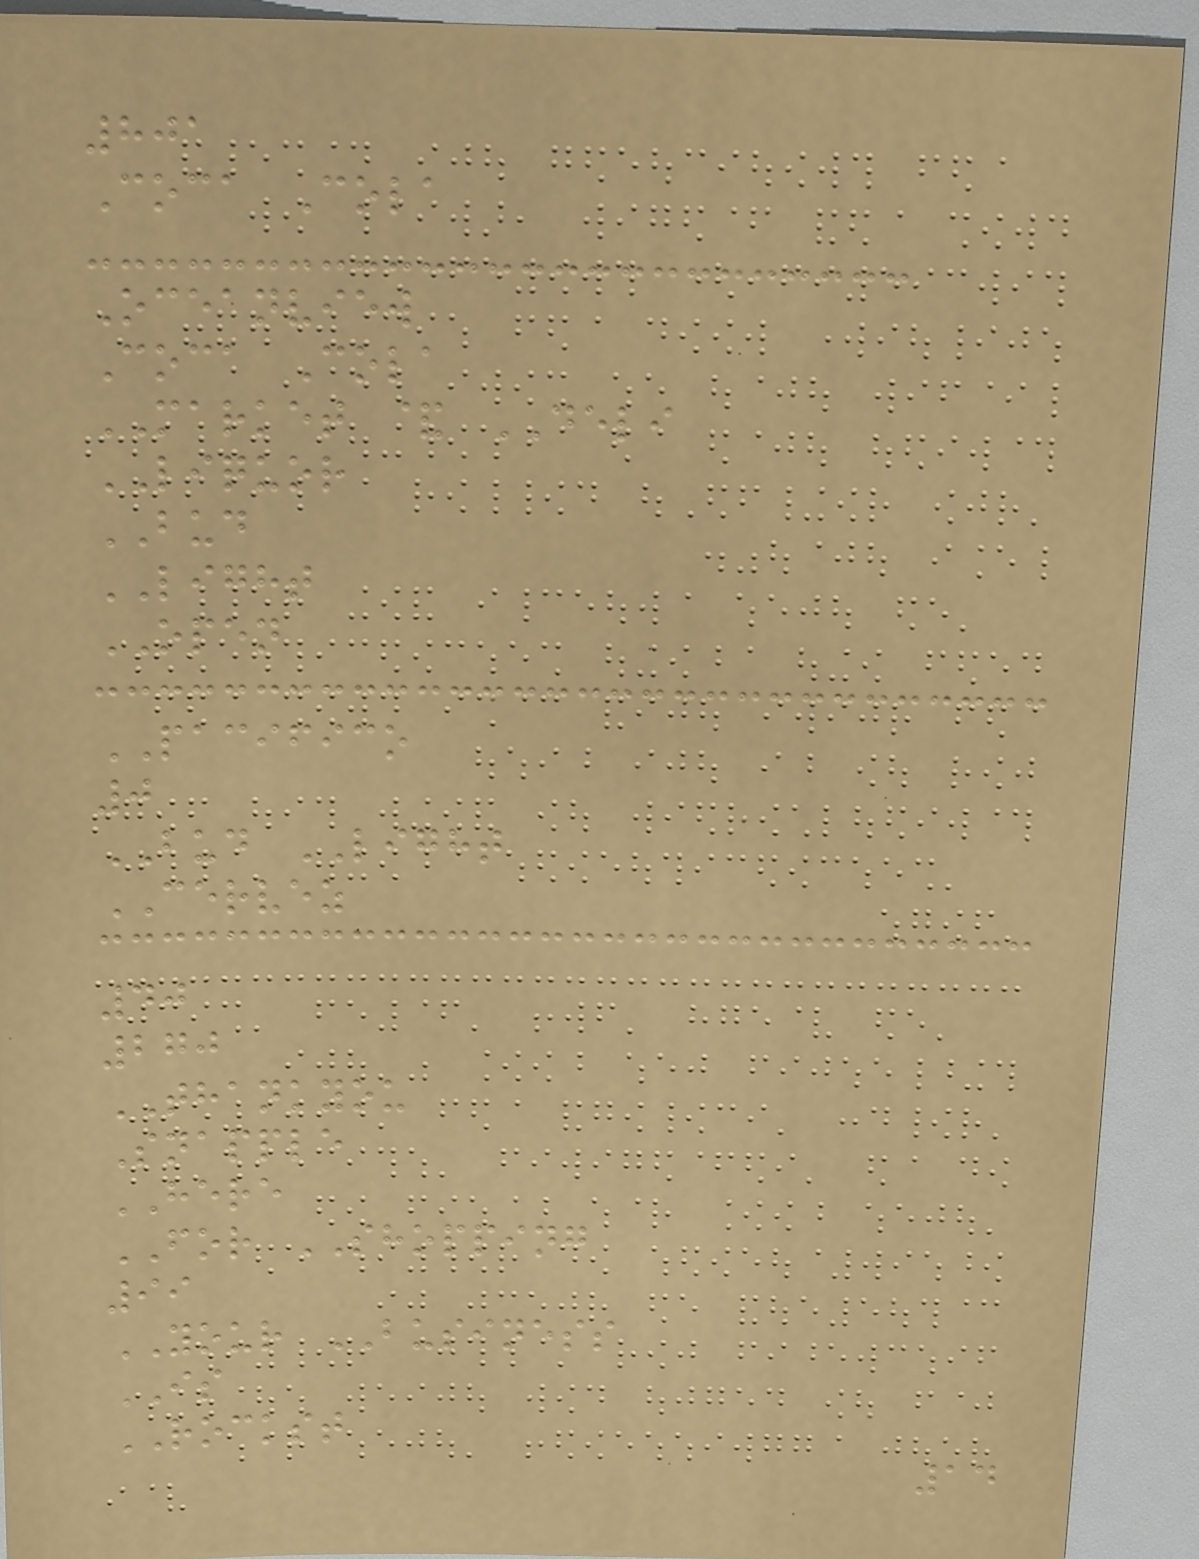801
Coca Cola
Oceanview
Coca Cola
MARKET & DELI
LIQUOR
BUD
LIGHT
OPEN
PACIFICO
0
BUD LIGHT
CERVEZ
40
270
THANKYOU
Snapple
HERE
FOR SHOPPING
99
YOUR BUSINESS
IS
ROCKST
14
